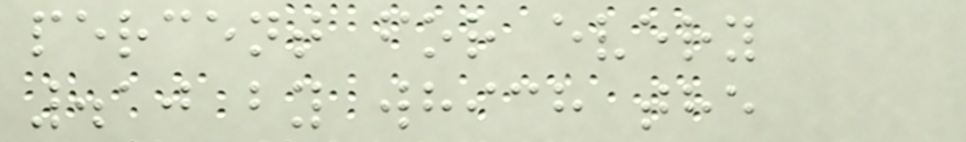percent for every
.10 by which the
